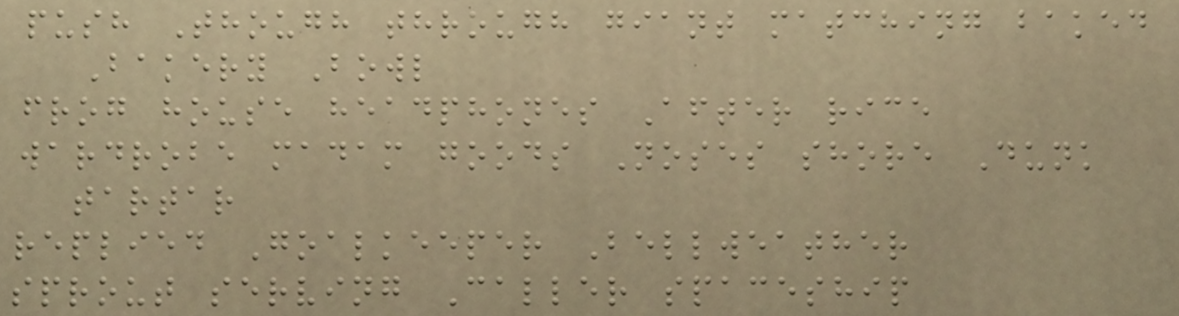push Though through giant matching baked
Bakery Bowl
frog house headphones After rice
wardrobe madam goods Noses shore Dunk
tartar
replied Goalkeeper Bellweather
sprout serving Caller spaceship
